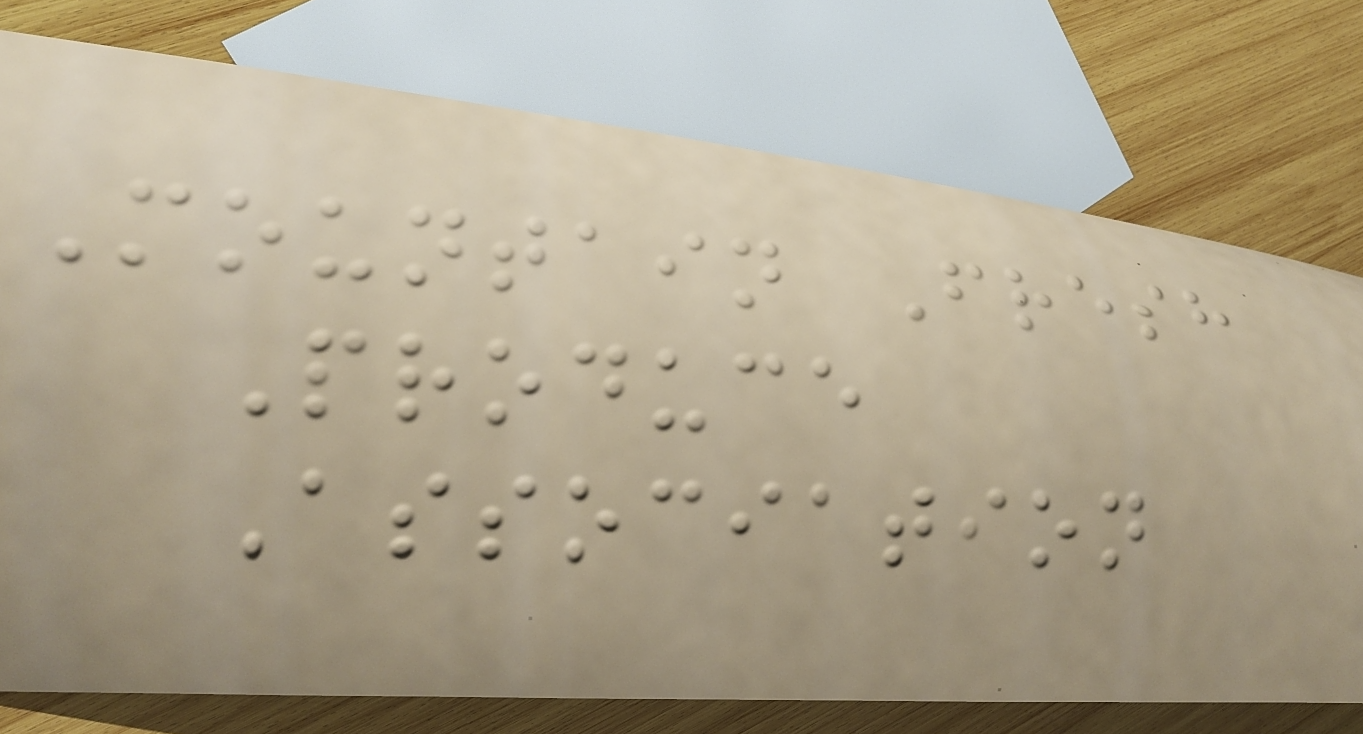Mountain Fresh
Produce
Association
